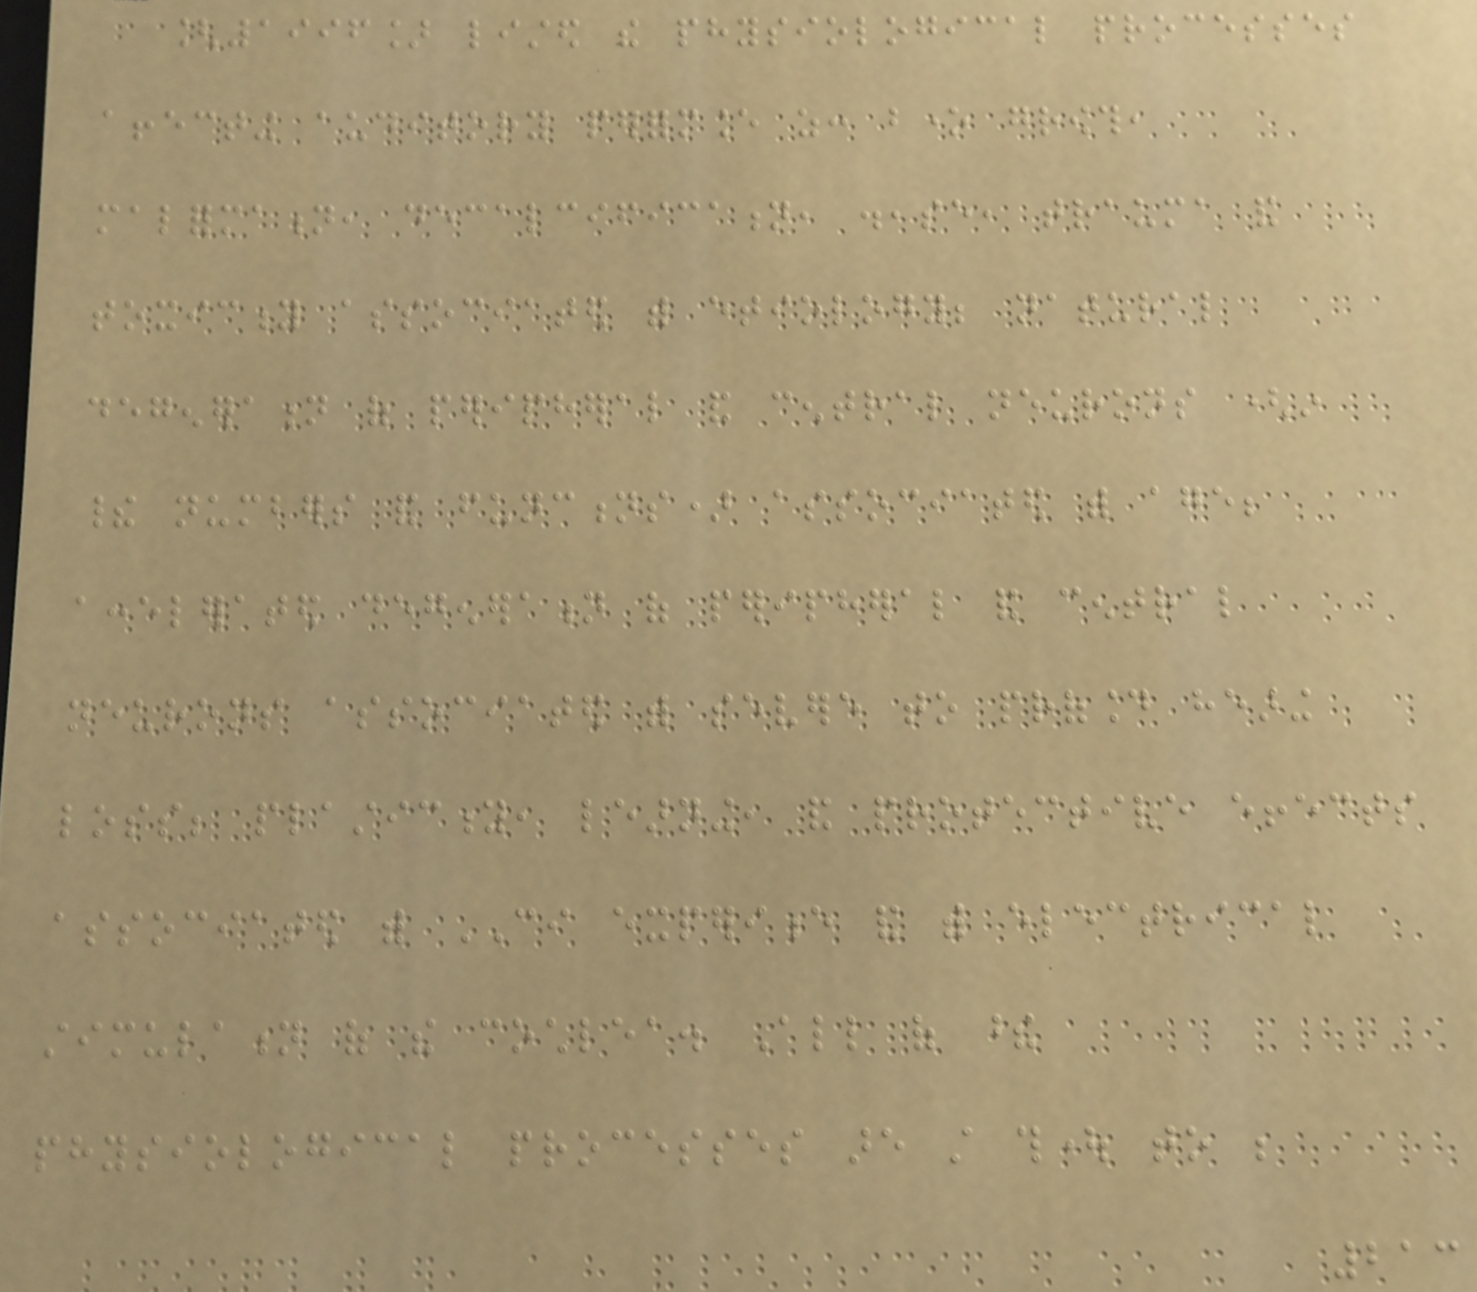[1996] listed the physiological processes
affecting auditory performance as: bone growth,
malformation, decalcification, disease, trauma and
toxicity associated with etiology; natural
degeneration of peripheral and central neurons (in
their numbers and functions) associated with age;
accelerated degeneration of peripheral and central
neurons associated with severe to profound hearing
loss; plasticity, learning, and protective effects
associated with CI experience and with electrical
stimulation of the cochlea. All of these
physiological processes are still thought to be
213
